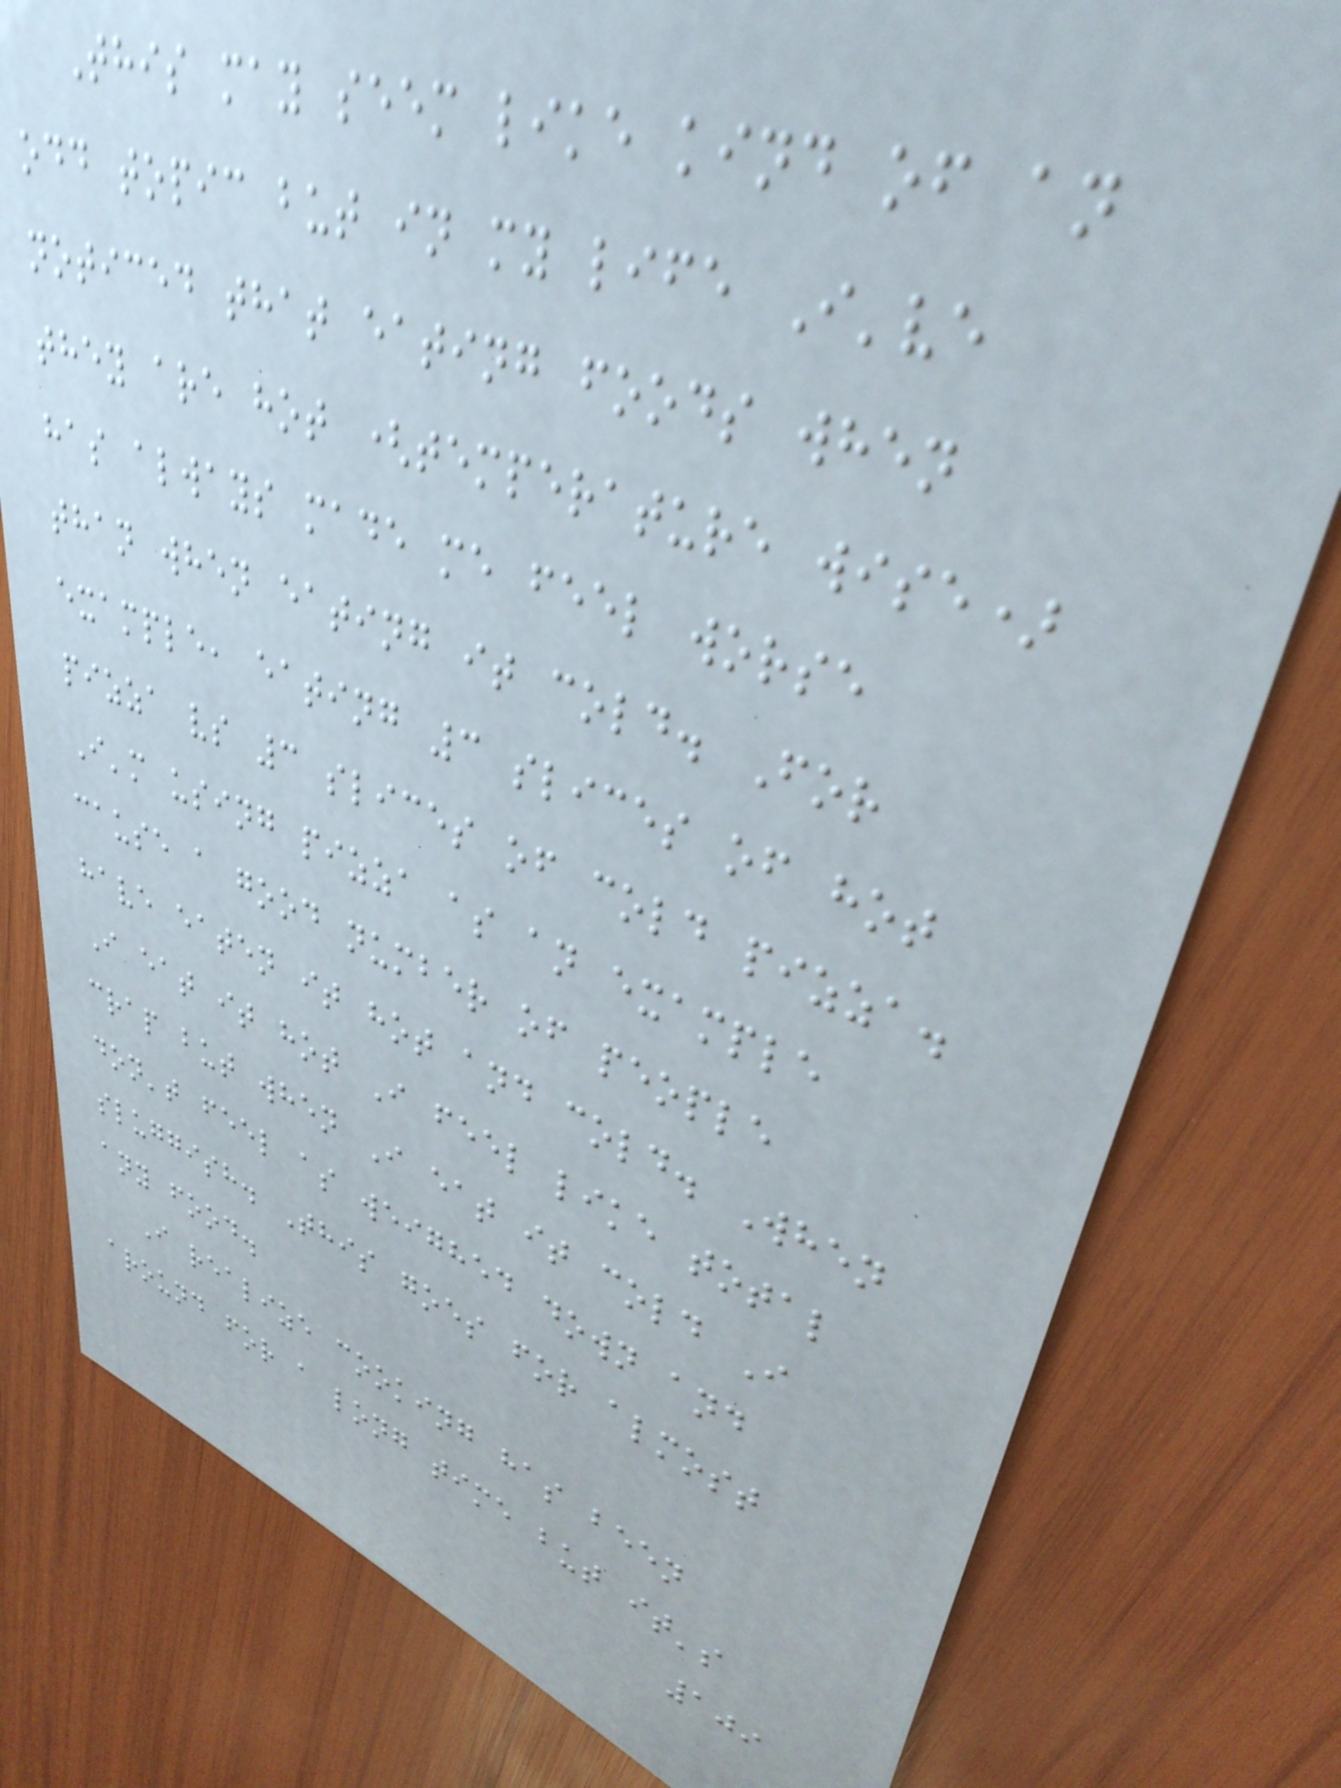This may seem like kind of an
odd topic but in my life I've
noticed that eating foods when
they are hot (temperature wise)
has always made me feel worse
than when eating it cold. For
example, eating 3 slices of hot
pizza vs 3 slices of cold pizza.
I'm using pizza as an example
cause a good number of people
have eaten it hot and cold. When
I eat it hot I feel like total
crap but when I eat it cold I
don't feel as weighed down and
sluggish. This goes for almost
any food.
I realize cooking has been
around for a long time but it's
109
